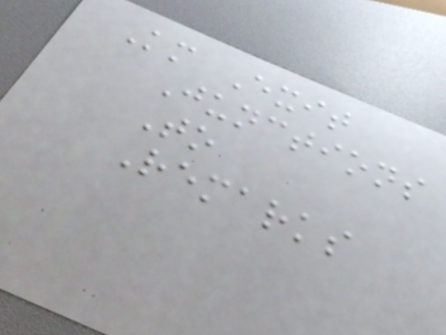Km Exit
Junctions
To
Remarks
